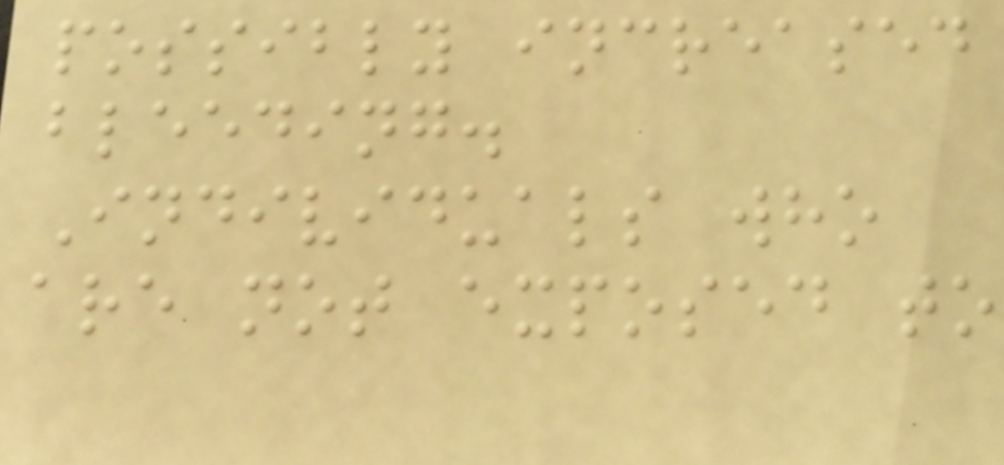possibly increased
bleeding.
Individuals who
are not exposed to
